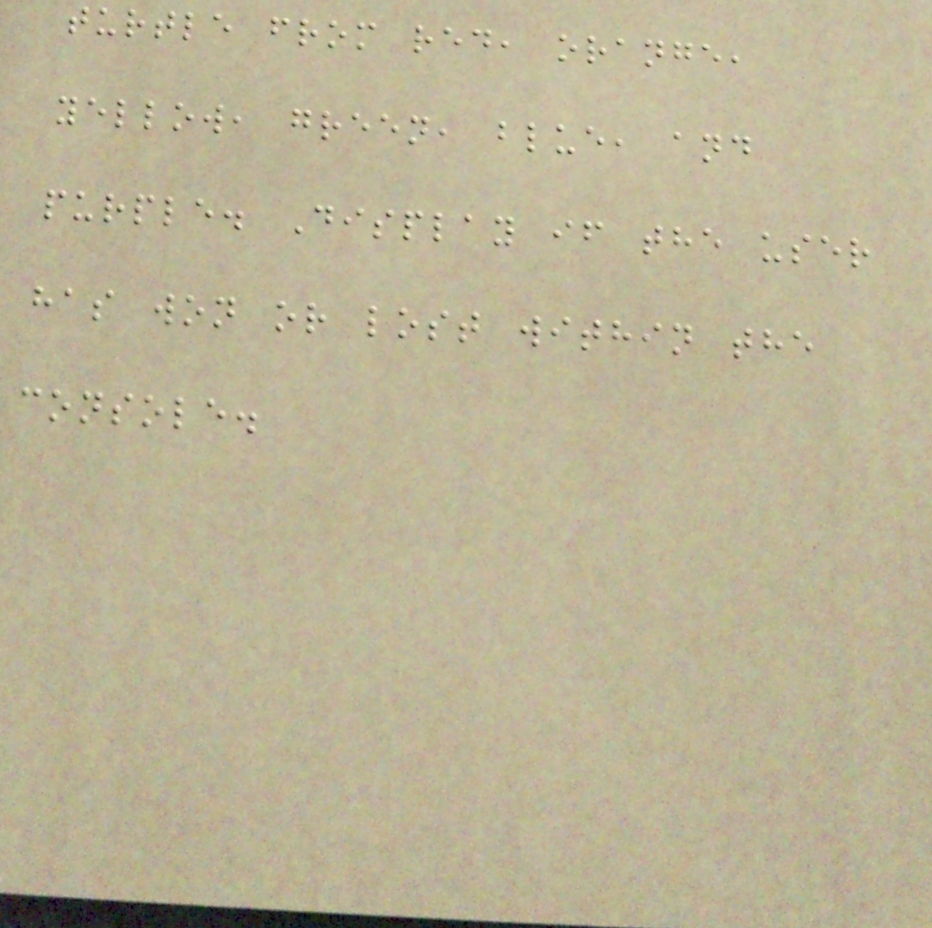turtle from red, orange,
yellow, green, blue, and
purple. Display if the user
has won or lost within the
console.
